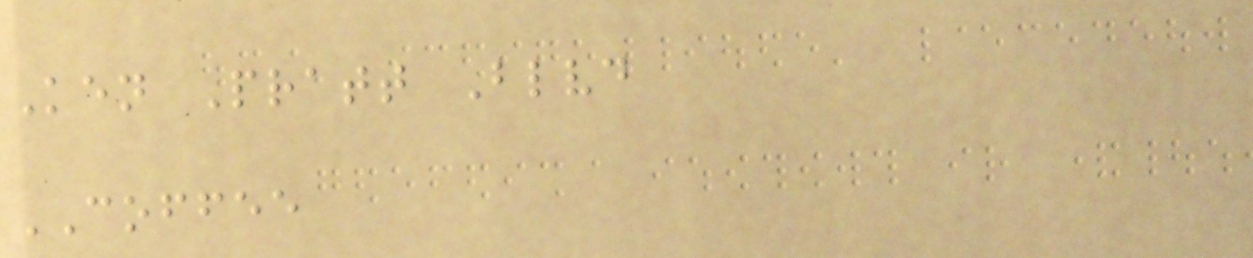Ken Pratt Blvd
COFFEE
